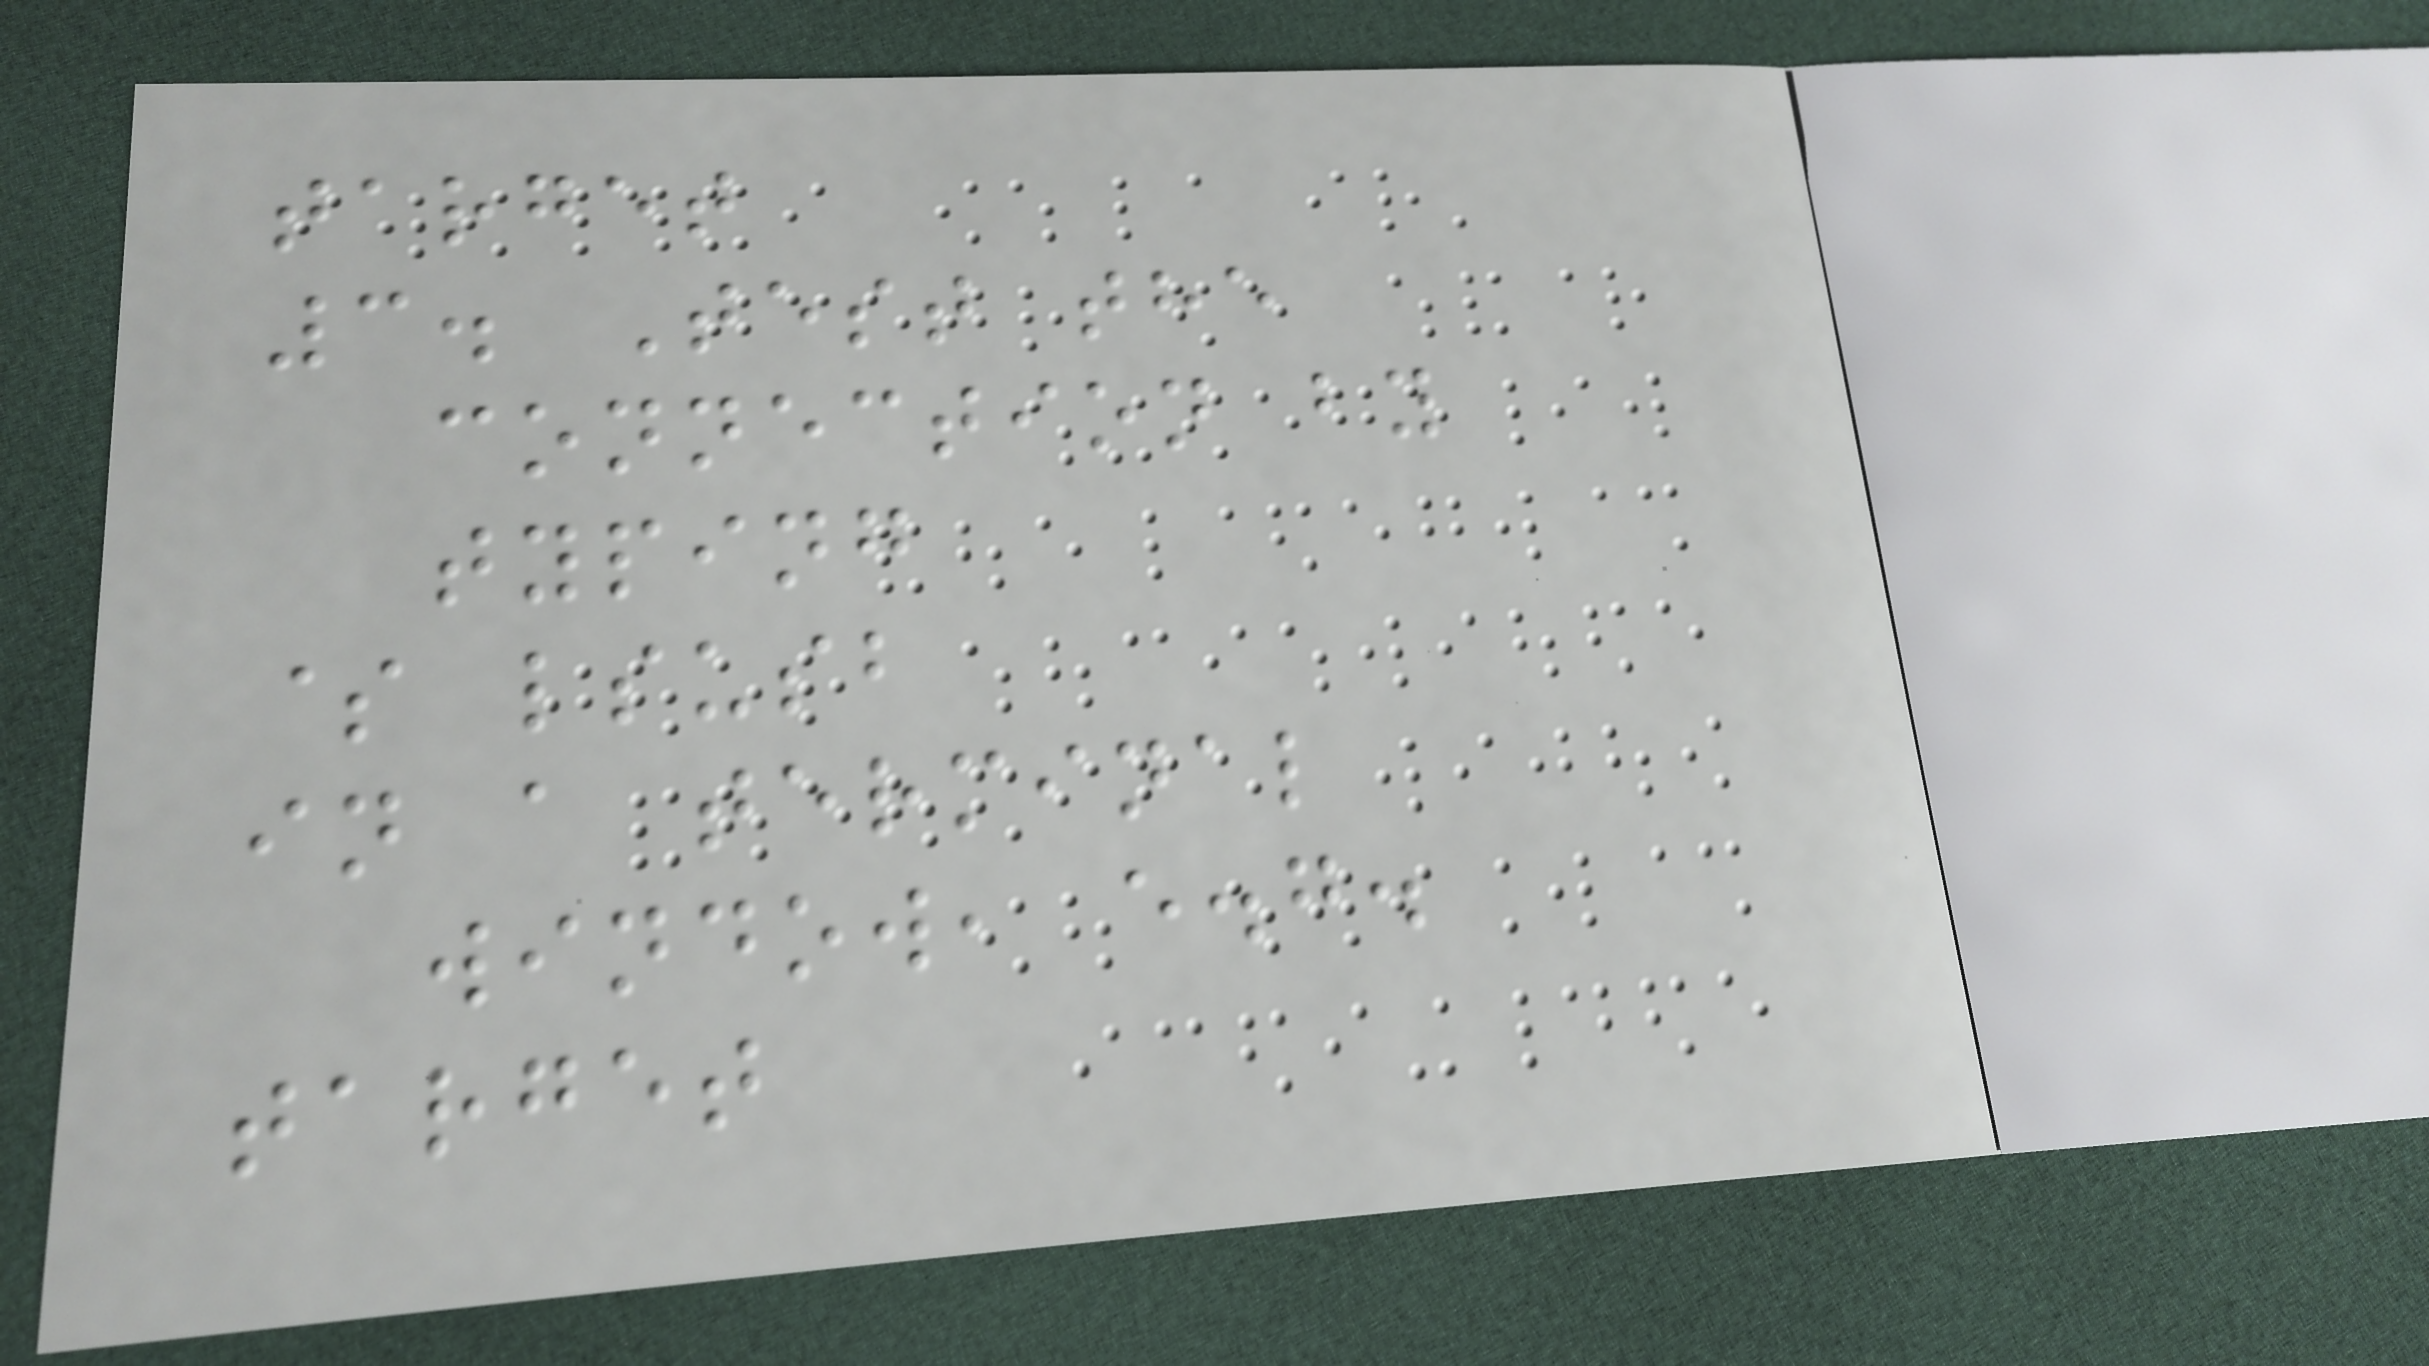target
3. Test the
connection by
typing
$ lsusb
in a terminal
window, e.g.
target
